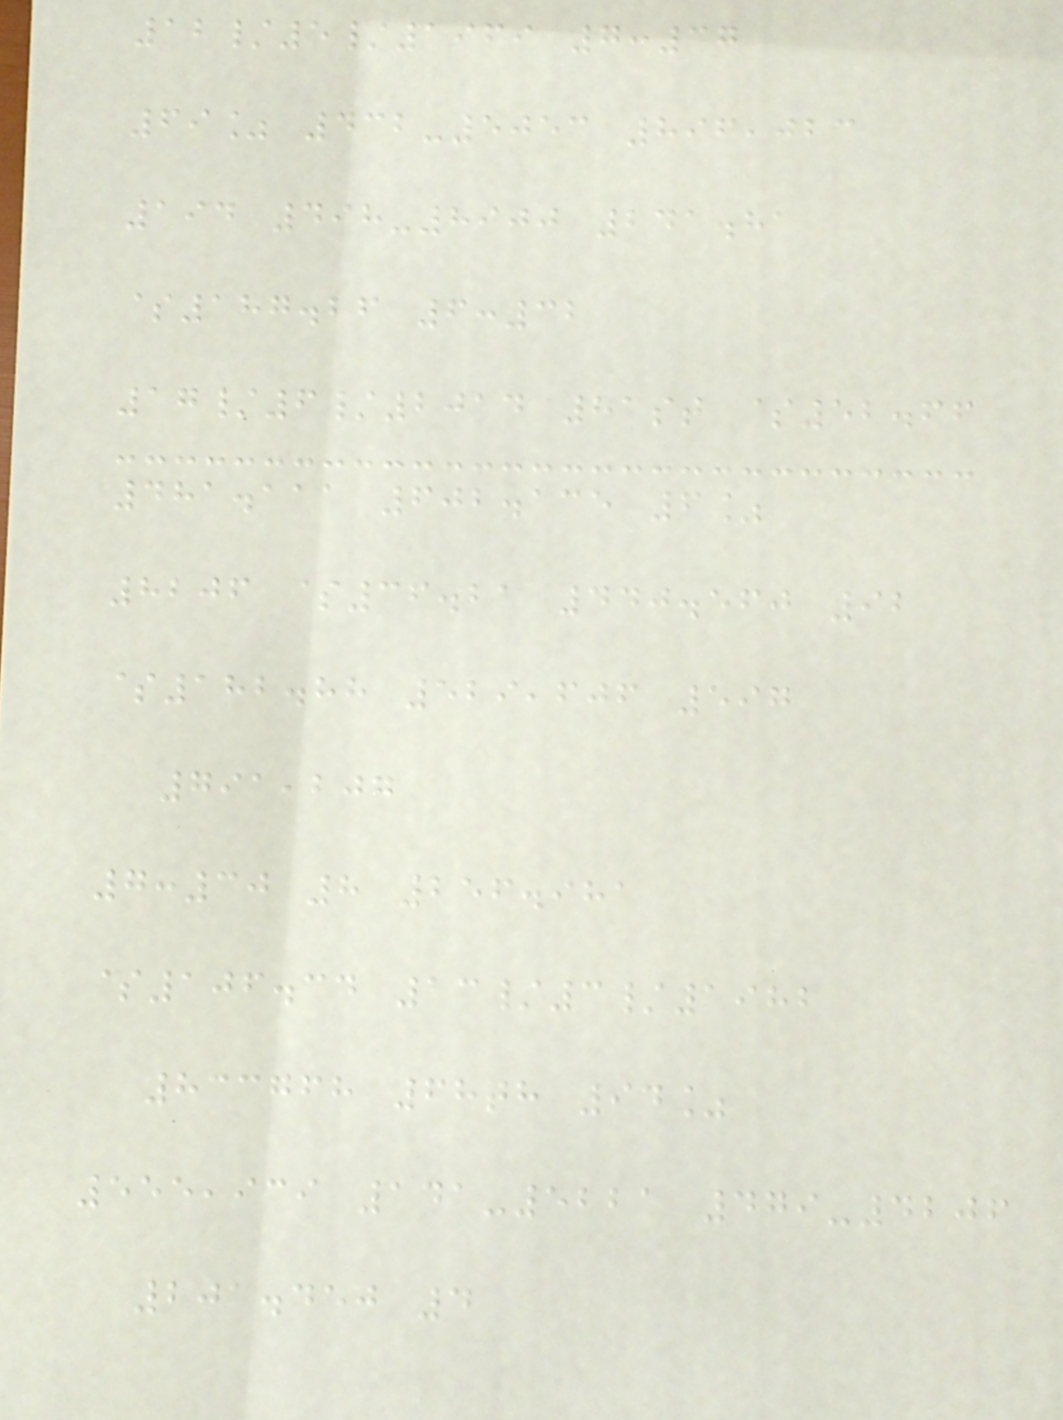12/5/1969 7:37
69% 432-5053 896,023
194 498-8900 241.81
$187.26 6:32
17/6/2014 81st $52.66
481.111 602.135 6%
8206 $36.21 440.560 92
$182.88 529,606 597
791,207
7:30 8 256.981
$106.34 13/3/1982
833768 68th 94%
555,939 141-5221 479-4206
201.450 4
